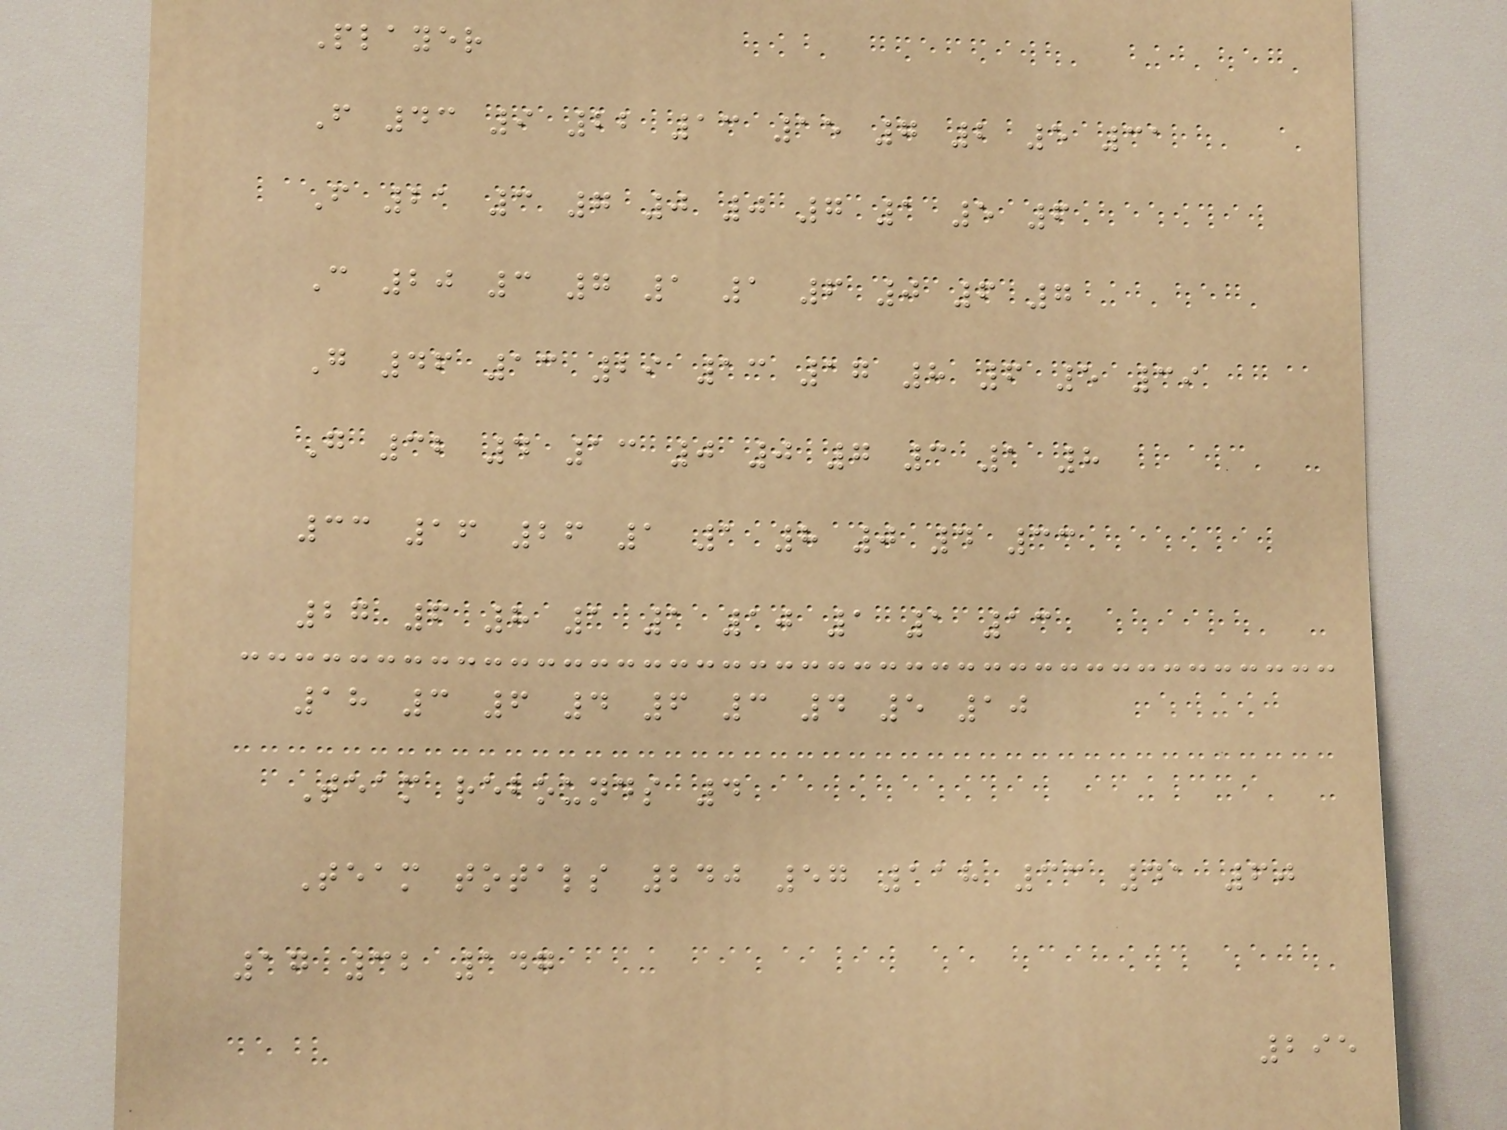Player
F 43 9 22 13 15 7 2 5 31
F 21 3 7 0 0 7 1 5 6
C 20 3 7 1 1 6 0 6 7
G 46 13 29 13 17 8 6 5 39
G 32 4 13 0 0 7 3 1 8
33 16 26 1 1 8 0 4 33
27 6 8 1 1 10 1 1 13
18 3 6 4 6 3 4 5 10
Team rebounds 4
Team totals 240 57 118 33 41 60
17 32 147
295
